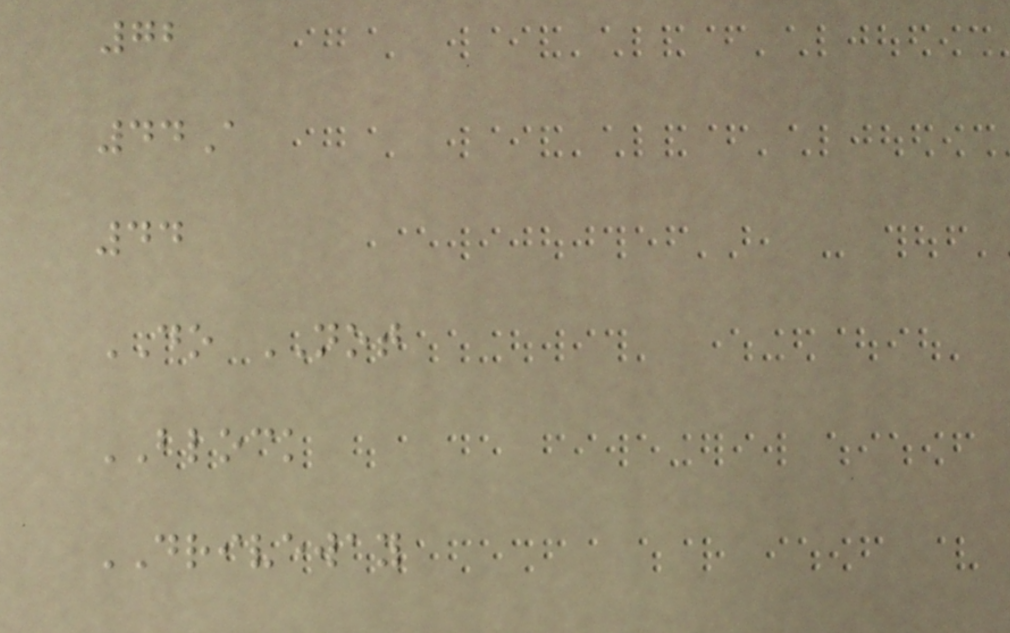72
44A
44
DO NOT
BLOCK
DRIVEWAY
